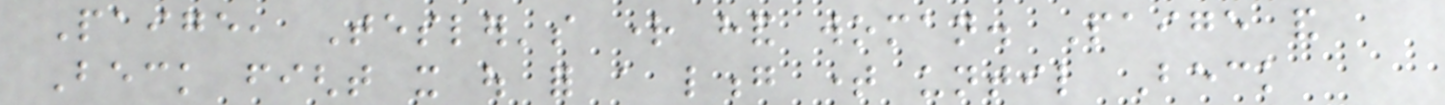Paige, Tesler's right hand woman. Paige and
Beck fight it out for a long time until Beck
